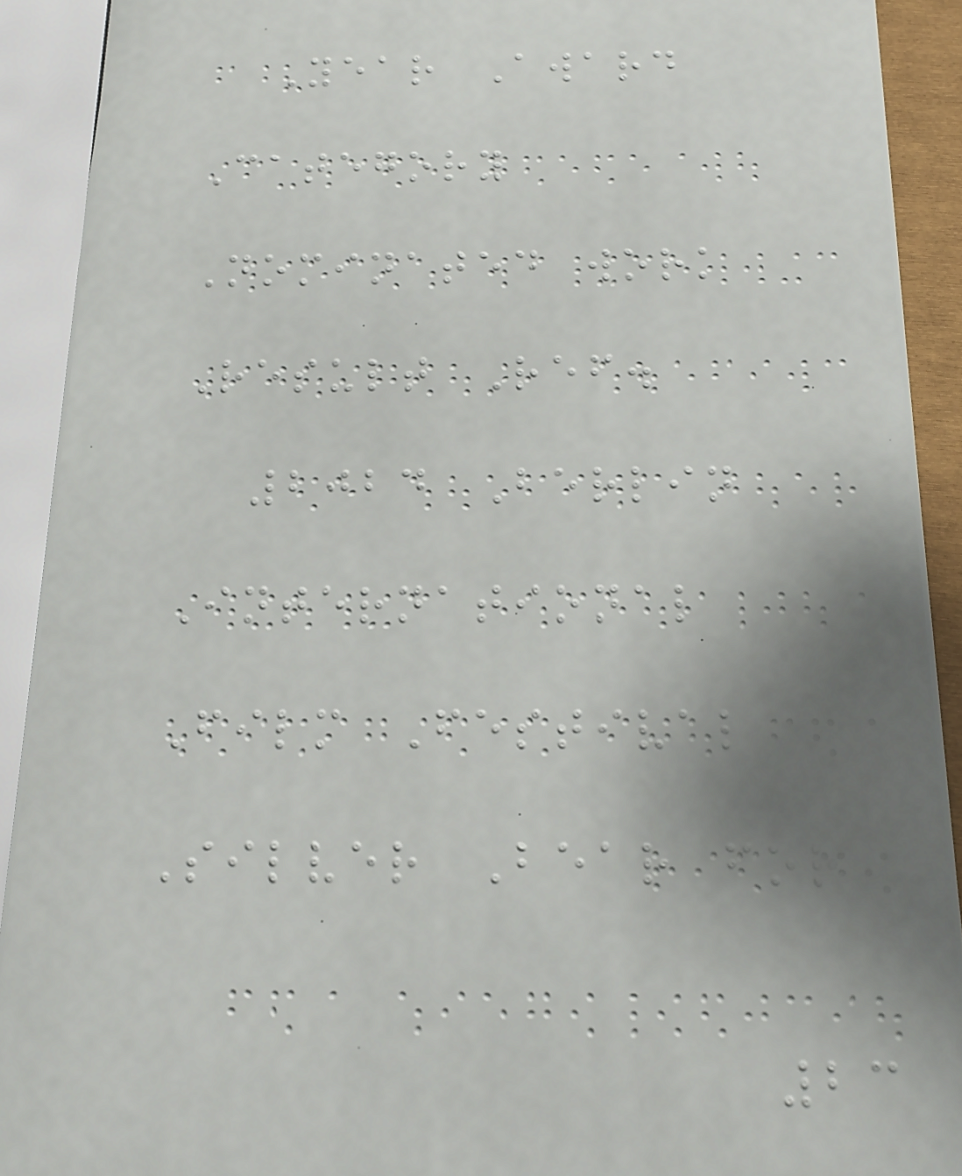Year Award
Category
Nominated work
Result Ref.
2024 Berlin
International
Film Festival
Silver Bear for
23
